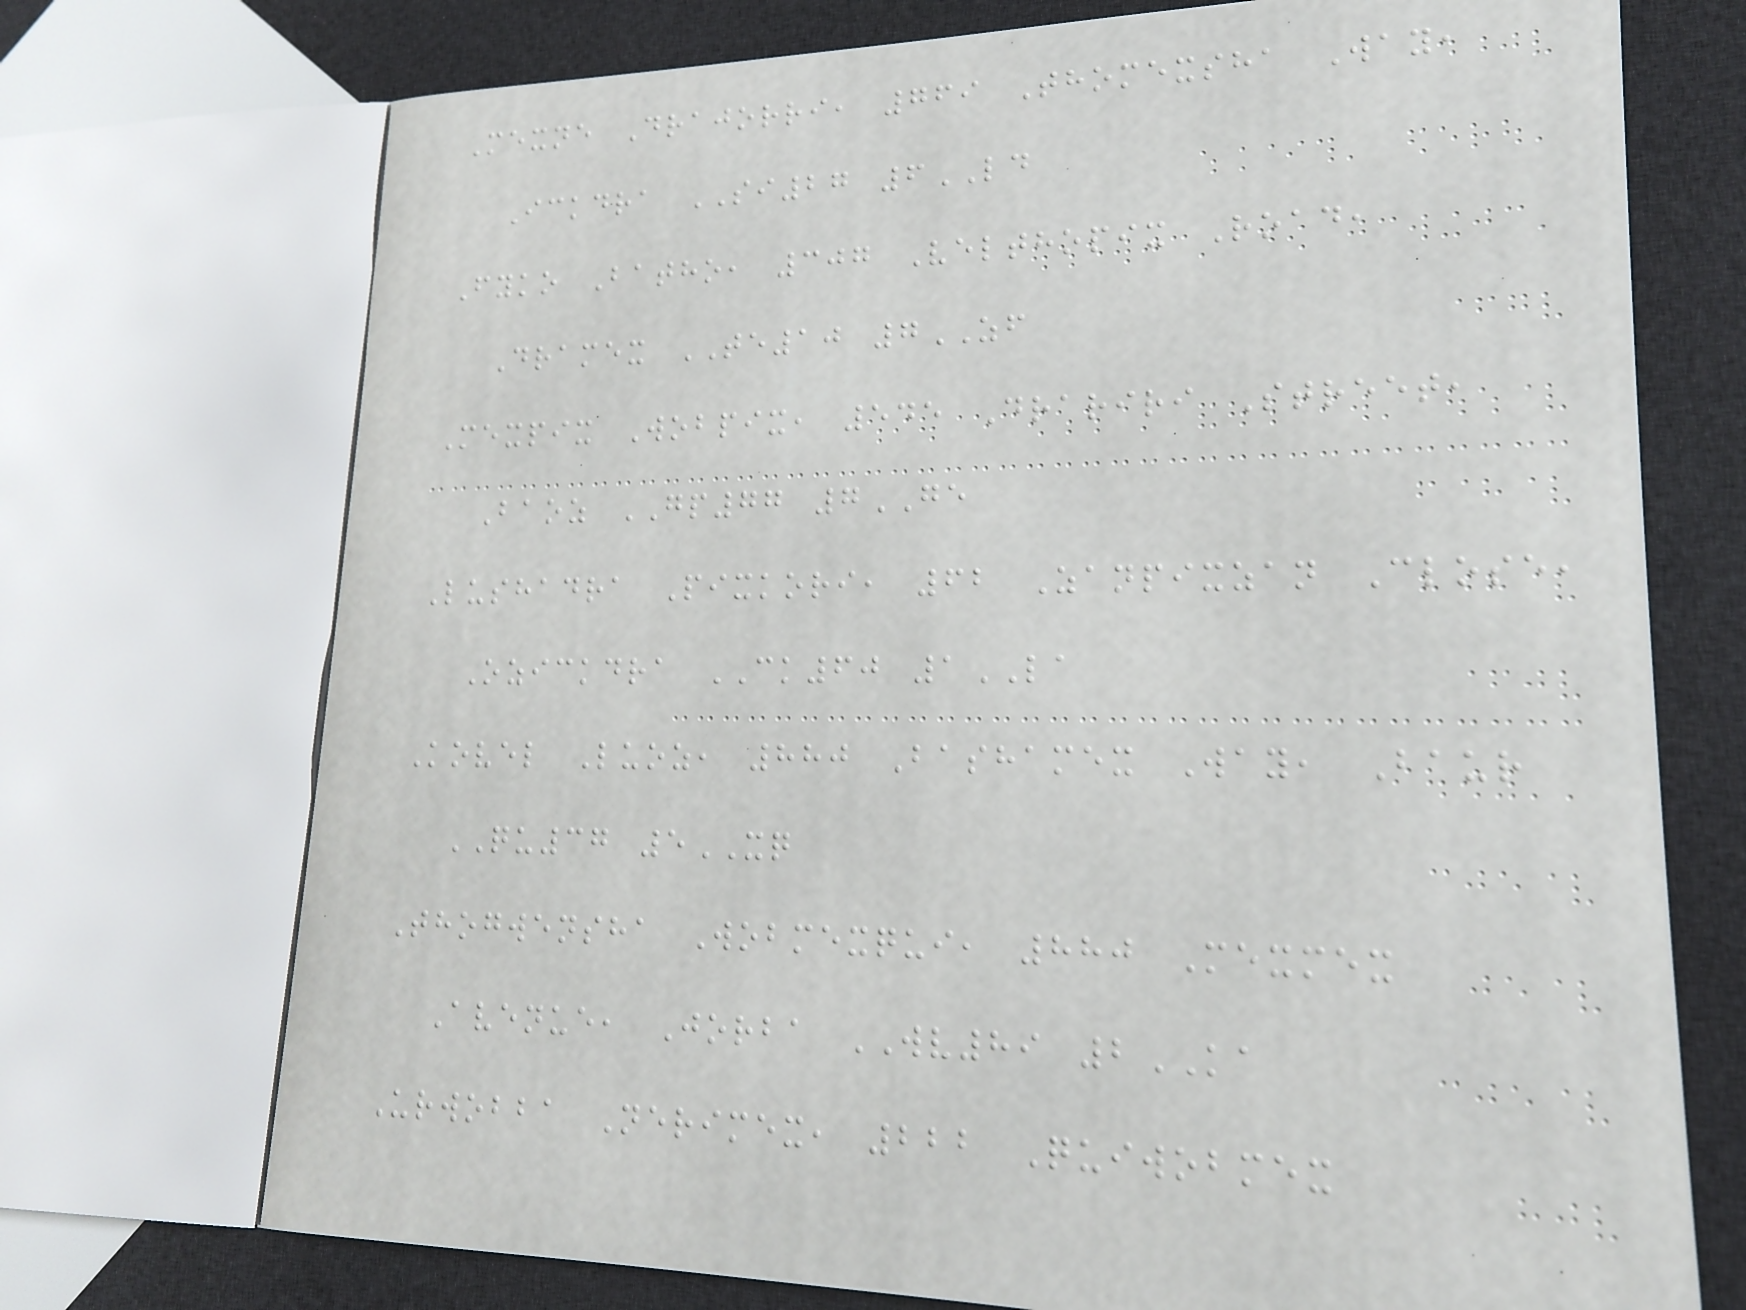Mexne Drajorri, 769 Thomexsha Way,
Ickdra SI27 6LD
Fyko Batho, 307 Velthopix Road,
Dramex TE10 7ZF
Mexpix Wobpix, 545 Drariri Street,
Baoz GP77 7GE
Lushadra Pixkori, 62 Zanpixzan Close,
Ozickdra CK60 1LA
Kovel Luoz, 880 Bashamex Way, Baur
QU37 5XQ
Thogwensha Wobmexqui, 880 Mexmex
Avenue, Jorba WV89 2KA
Urwobba Nerimex, 222 Quiwobmex
